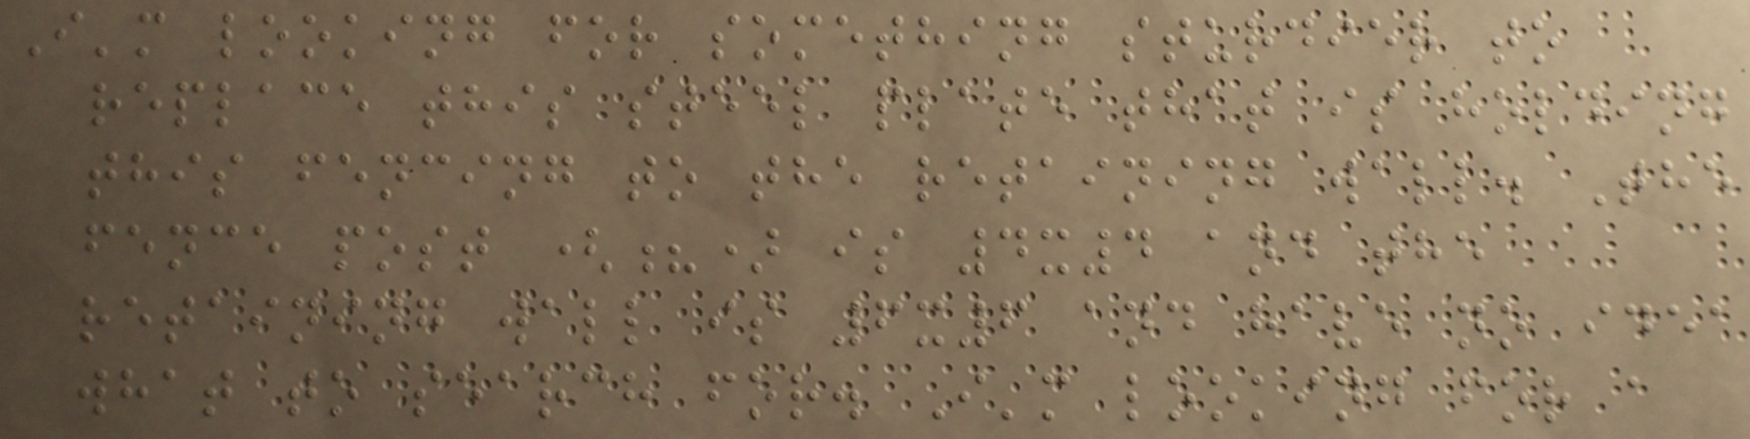I'm looking for something sturdier to
replace this steel plate that is holding
this fencing to the retaining wall. The
fence post (?) is 4x4 and the
retaining wall is 6x6 and have no idea
what to search for. I'm looking for a
